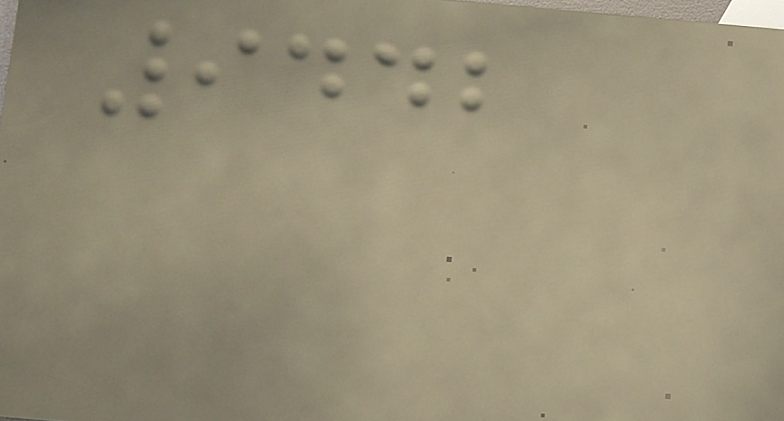9442
